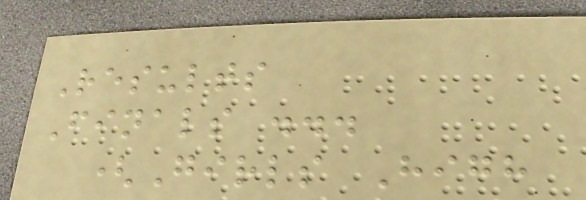Results
Finals ...
(Girls High
